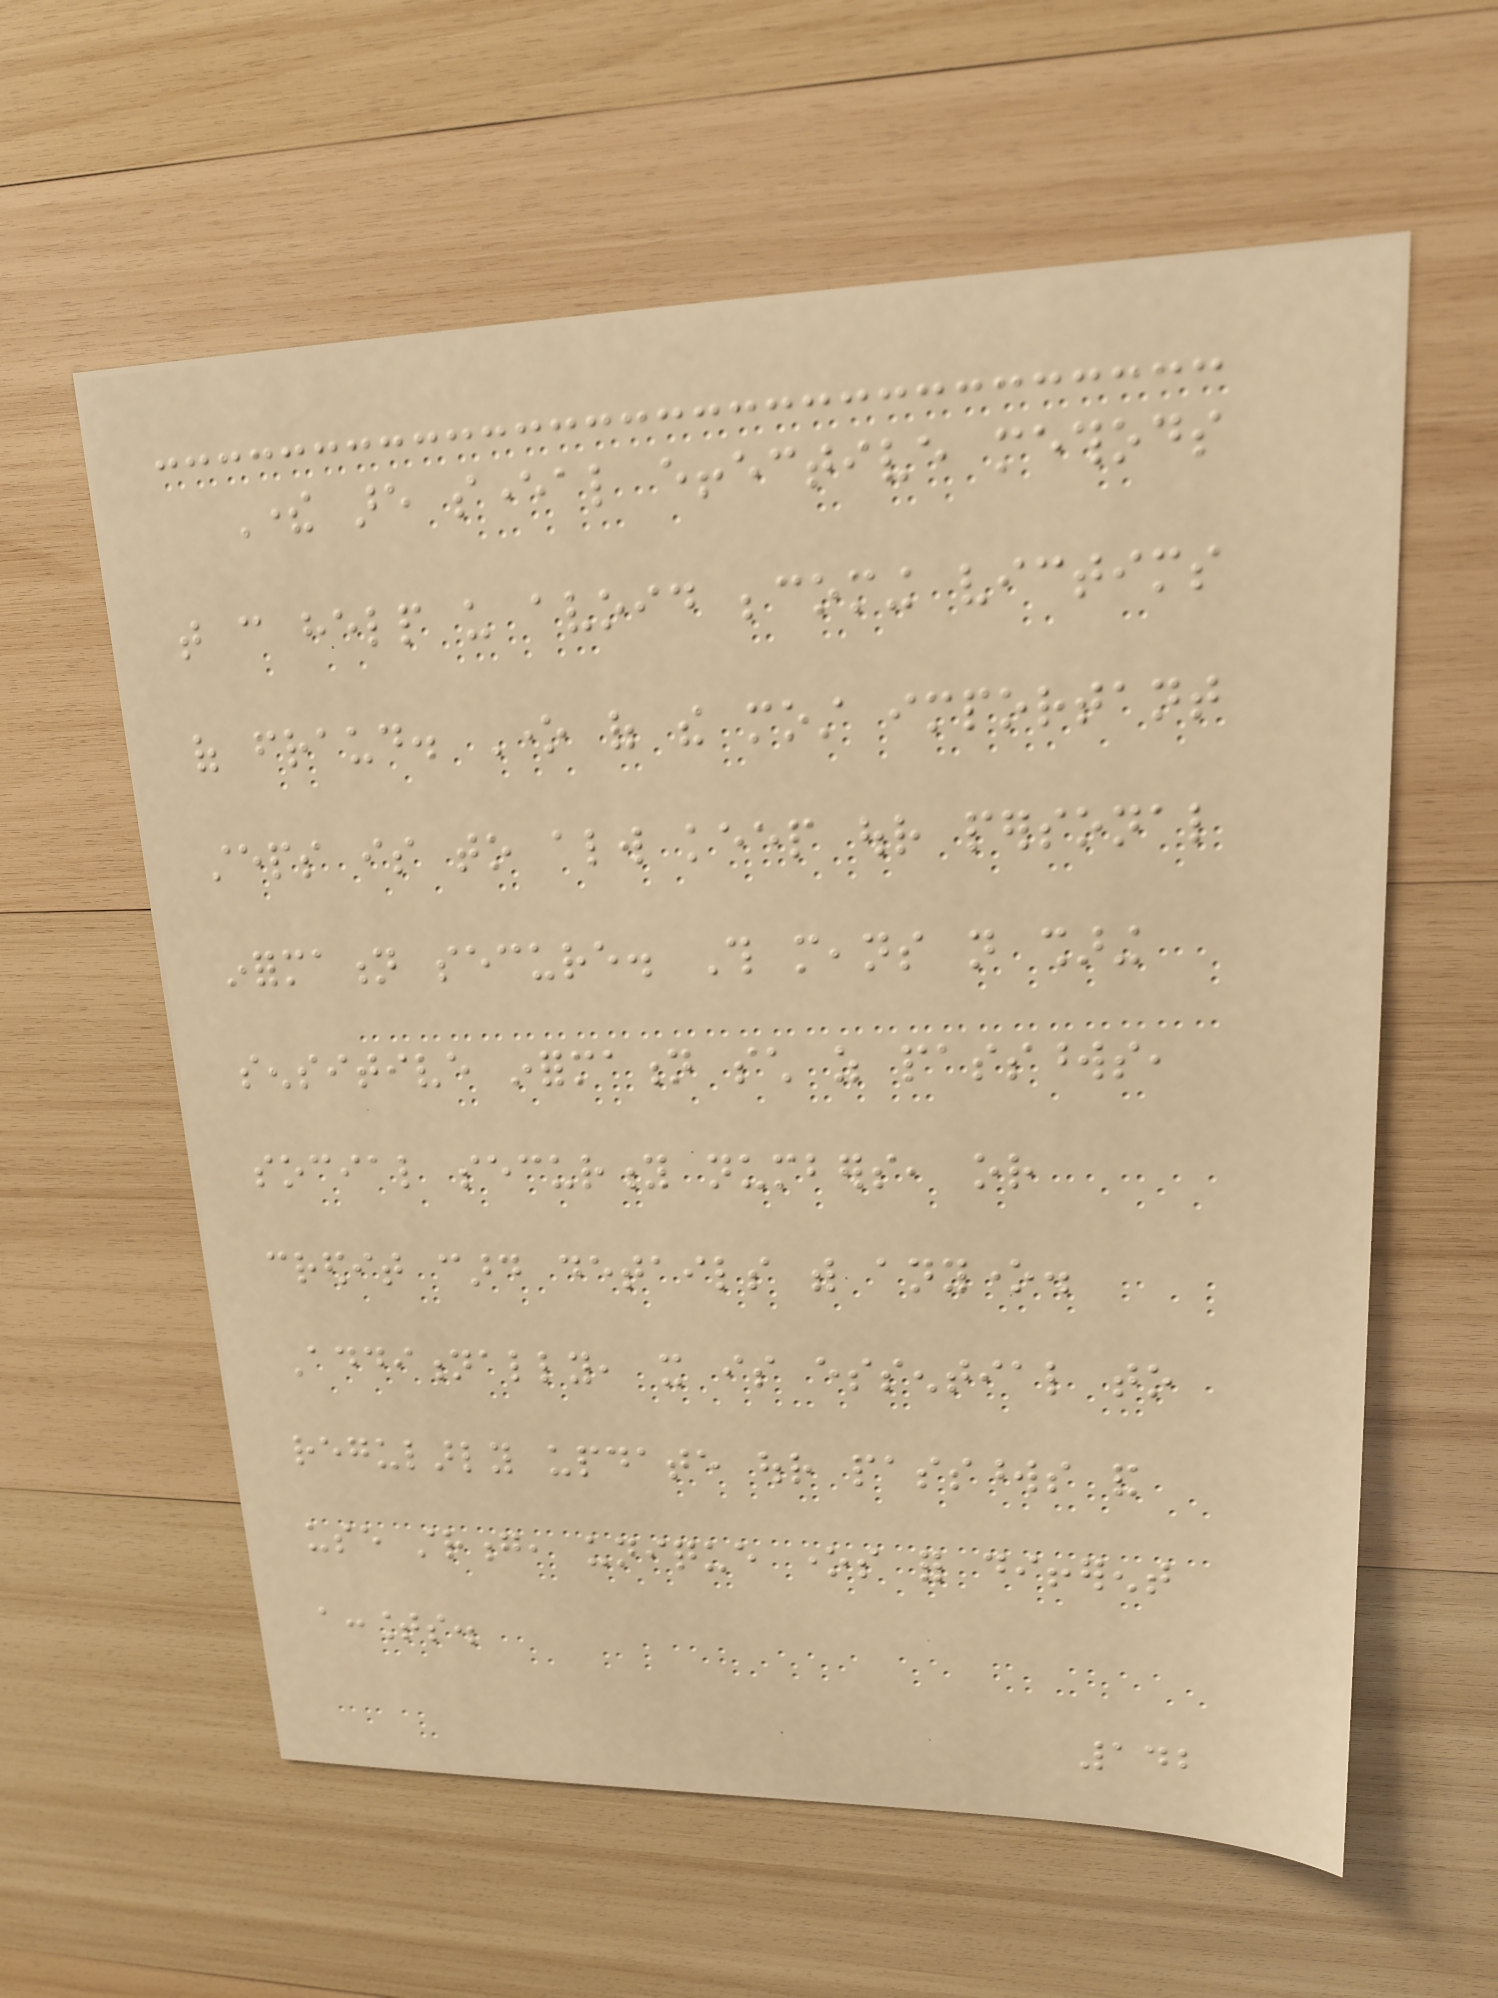There are several effective methods
that can help us avoid becoming victims
of fraud. One of the most important
steps is to always keep our personal
information secure. This means not sharing
sensitive information such as passwords,
social security numbers, or
credit card details with anyone.
Additionally, it is essential to
regularly update our passwords and
use strong, unique ones for different
accounts.
142
